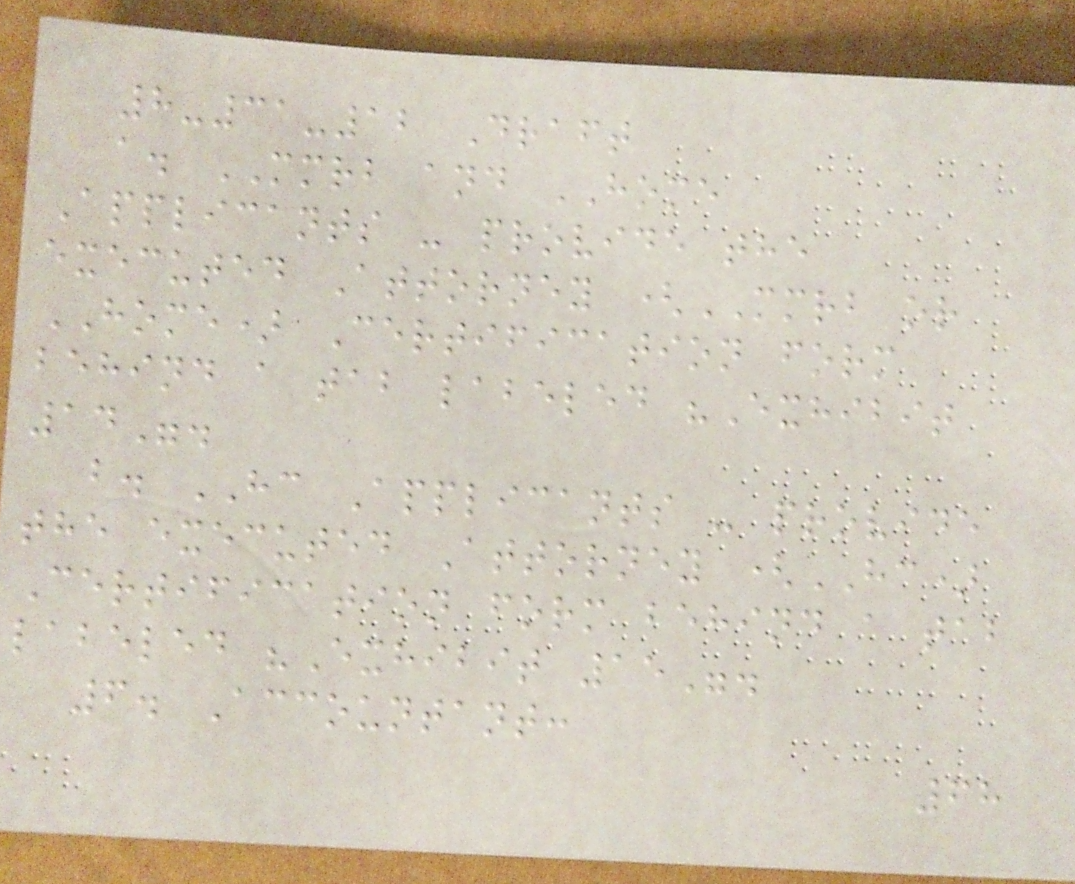8-31-12 Draft
a. MMRB and HOME
Applicants - provide the
executed Attorney (MMRB or
HOME) Certification form
behind a tab labeled "Exhibit
14".
b. HC Applicants - provide
the executed Attorney (HC)
Certification form behind a tab
labeled "Exhibit 15".
6. Accountant:
68
